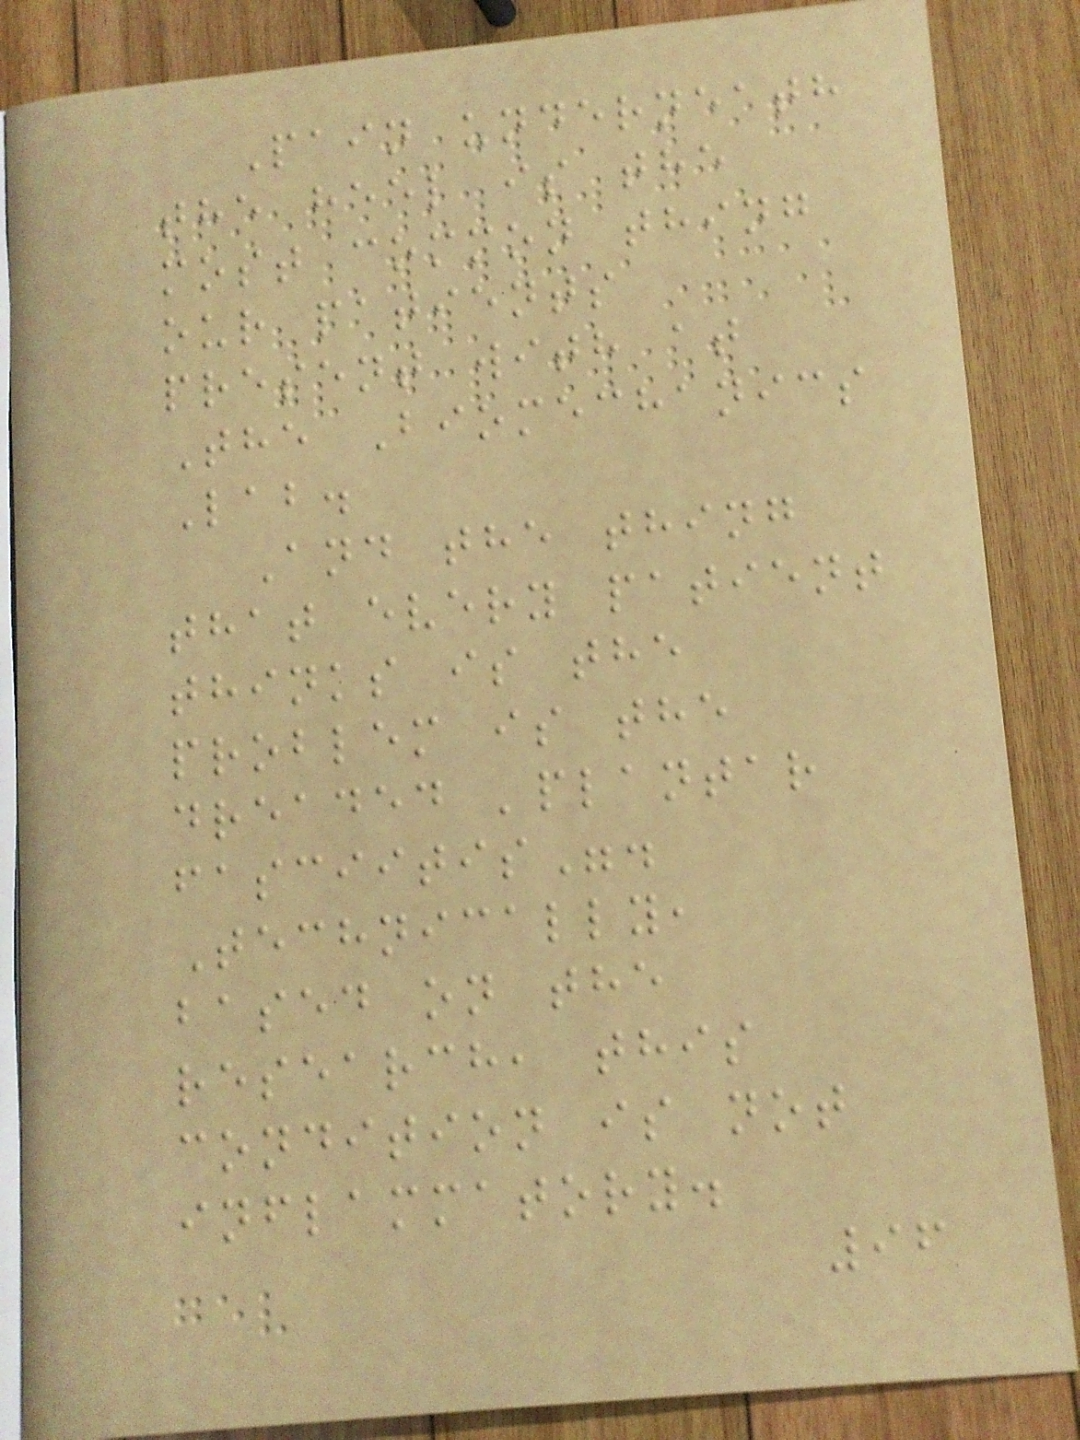Pain underneath
the heel is the
most common thing
our patients
present with at
The Biomechanics
Lab.
And the thing
that every patient
thinks is the
problem is the
dreaded 'plantar
fasciitis".
Technically,
based on the
research, this
condition is not
inflammatory.
96
